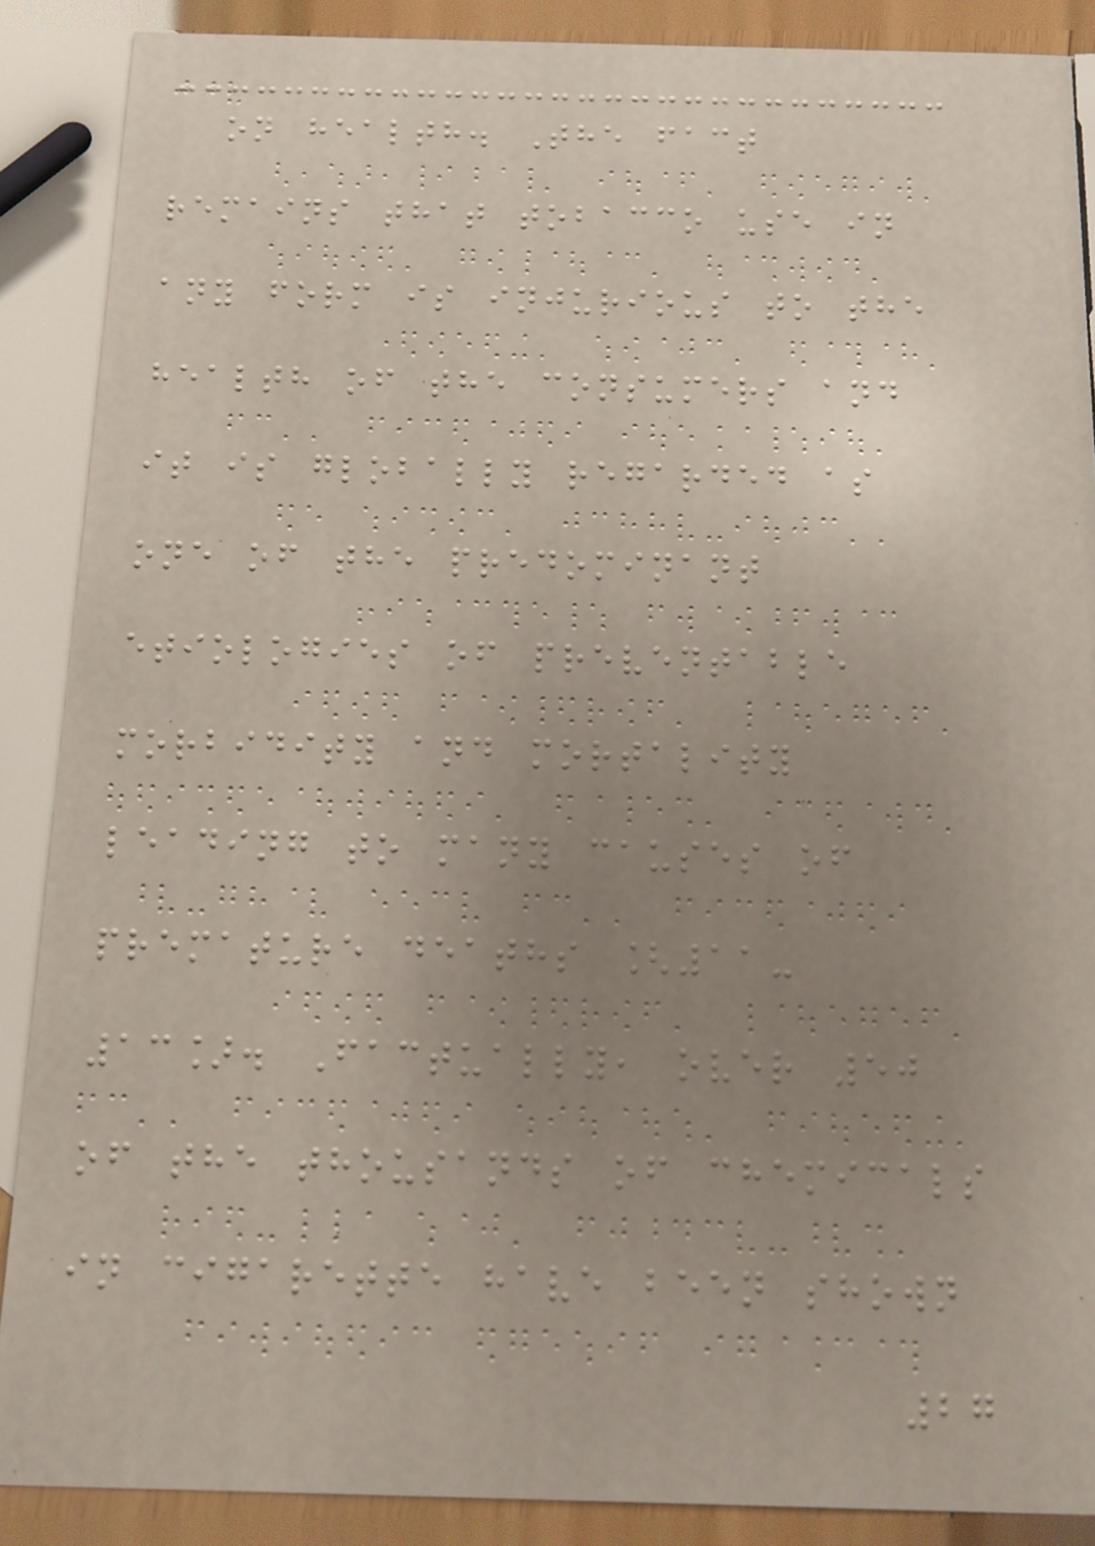on health. The fact
remains that tobacco use in
any form is injurious to the
health of the consumers and
it is globally regarded as
one of the predominant
etiologies of preventable
morbidity and mortality
leading to many causes of
premature deaths [11-
13]. Factually, over 50
of the thousands of chemicals
in cigarette have been shown
27
